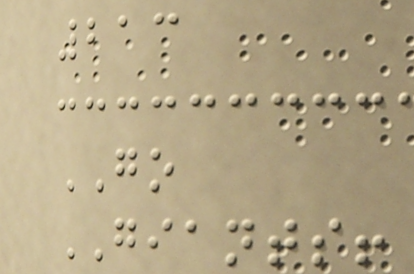213
GO
GIANTS!
